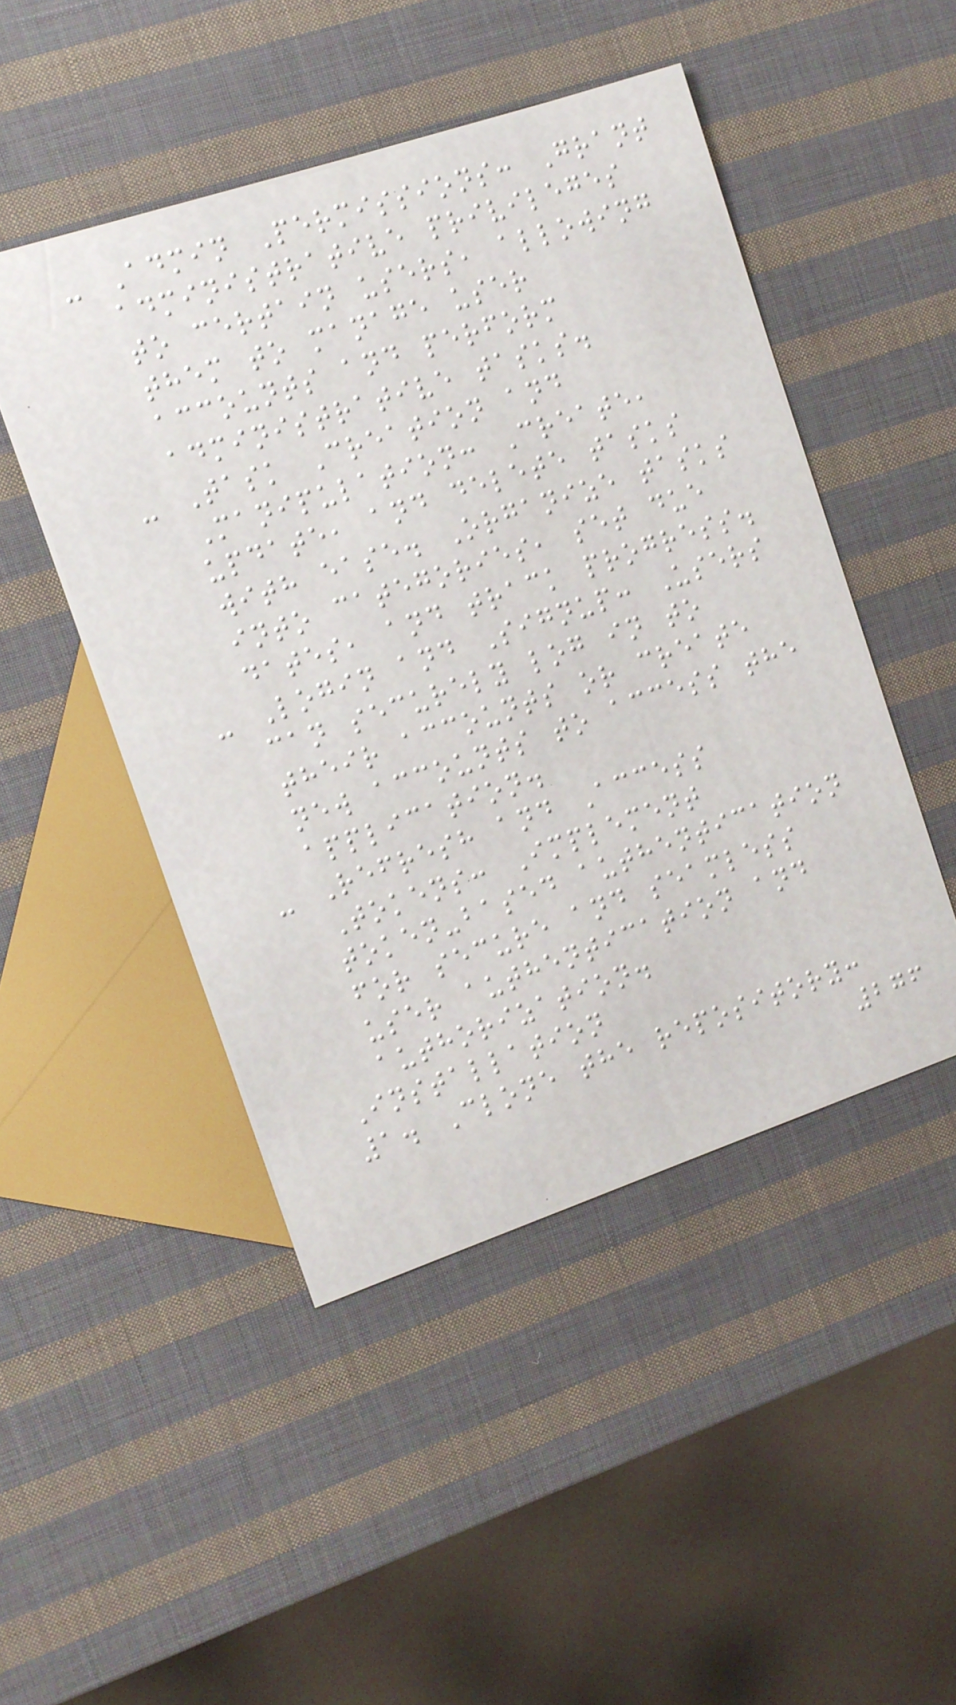- Admin Permissions: Grant
administrative privileges
to certain users, allowing
them to manage user
accounts and perform
administrative tasks.
- Task Creation and
Manipulation: Create,
update, and delete tasks
with ease. Organize tasks
into categories, set due
dates, and track progress.
- Login and Signup: Users
can securely log in to
their accounts or create
new accounts to access the
application.
- Refresh and Access
Tokens: Implement
token-based authentication
for secure and seamless
user authentication and
authorization.
Installation
1. Clone the repository:
276
